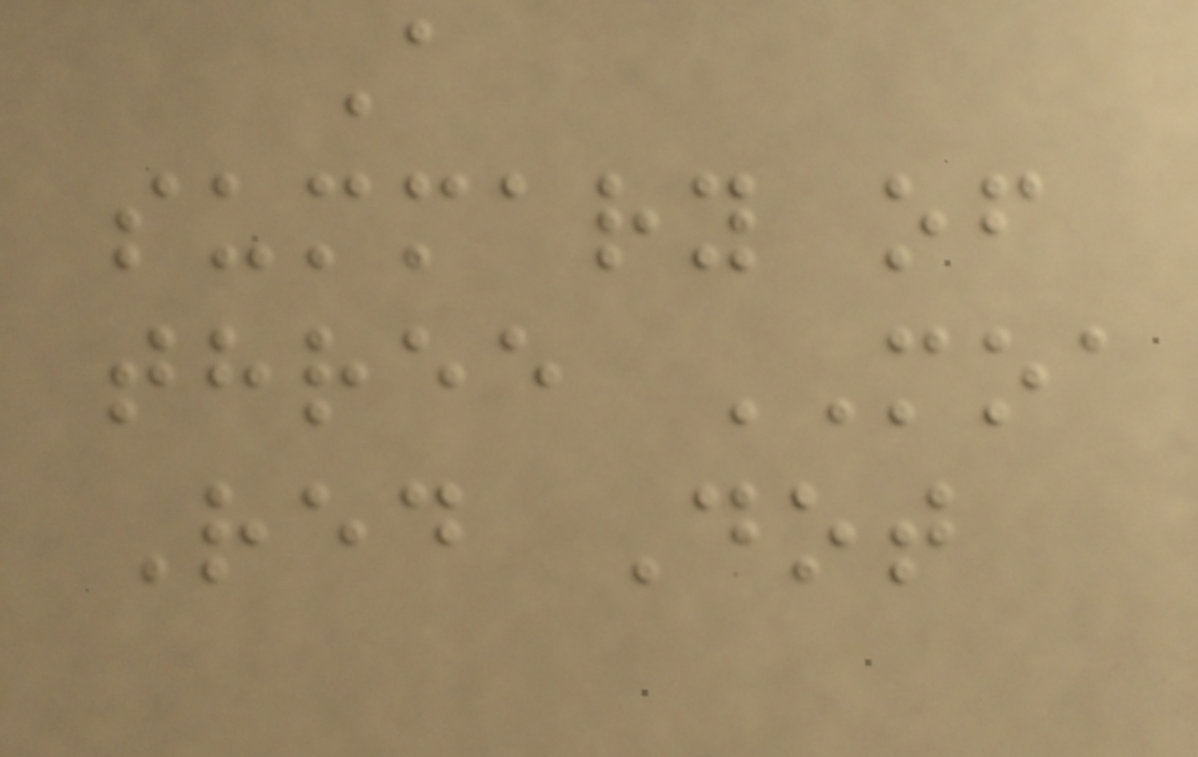A
summary of
three MOA
Red Dot
